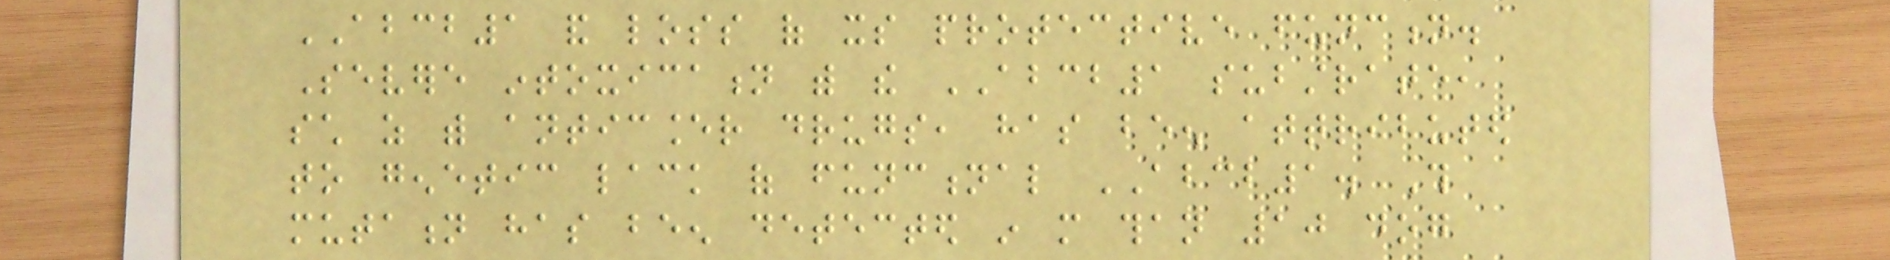ABCB1 and loss of its protective function.
Severe intoxication with the ABCB1 substrate,
such as with anticancer drugs, has been attributed
to genetic lack of functional ABCB1. This
mutation has been detected in more than 10 dog
